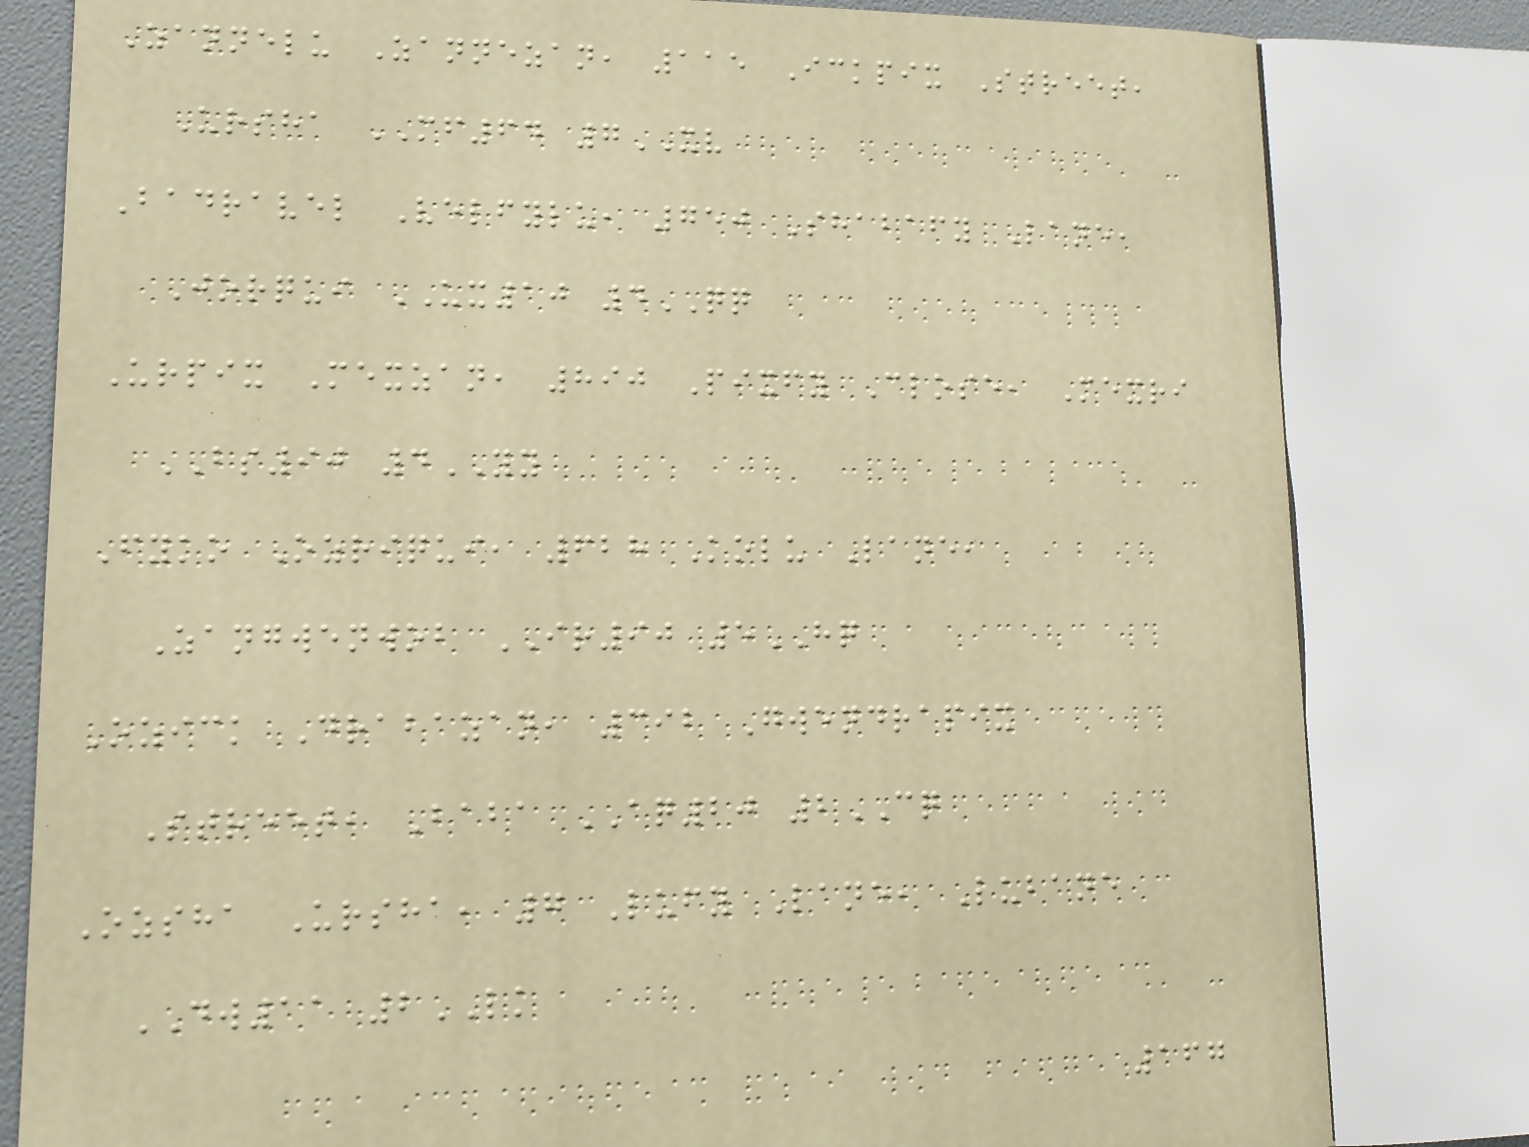Zannelu Zannezan, 115 Ickpix Street,
Ursha MF64 7XV
Badravel Velfylu, 750 Shabafy Lane,
Jorqui UX10 4QQ
Urpix Mexzan, 890 Pixfy Close, Mexri
BS90 4YY
Fyko Ozriqui, 628 Kolu Lane,
Zangwenwob IR90 5HQ
Ozick Drabazan, 392 Gwendrapix
Street, Baba AQ20 2CQ
Ozsha Ursha, 7 Lufy Lane, Lubane
DW11 2LK
167
